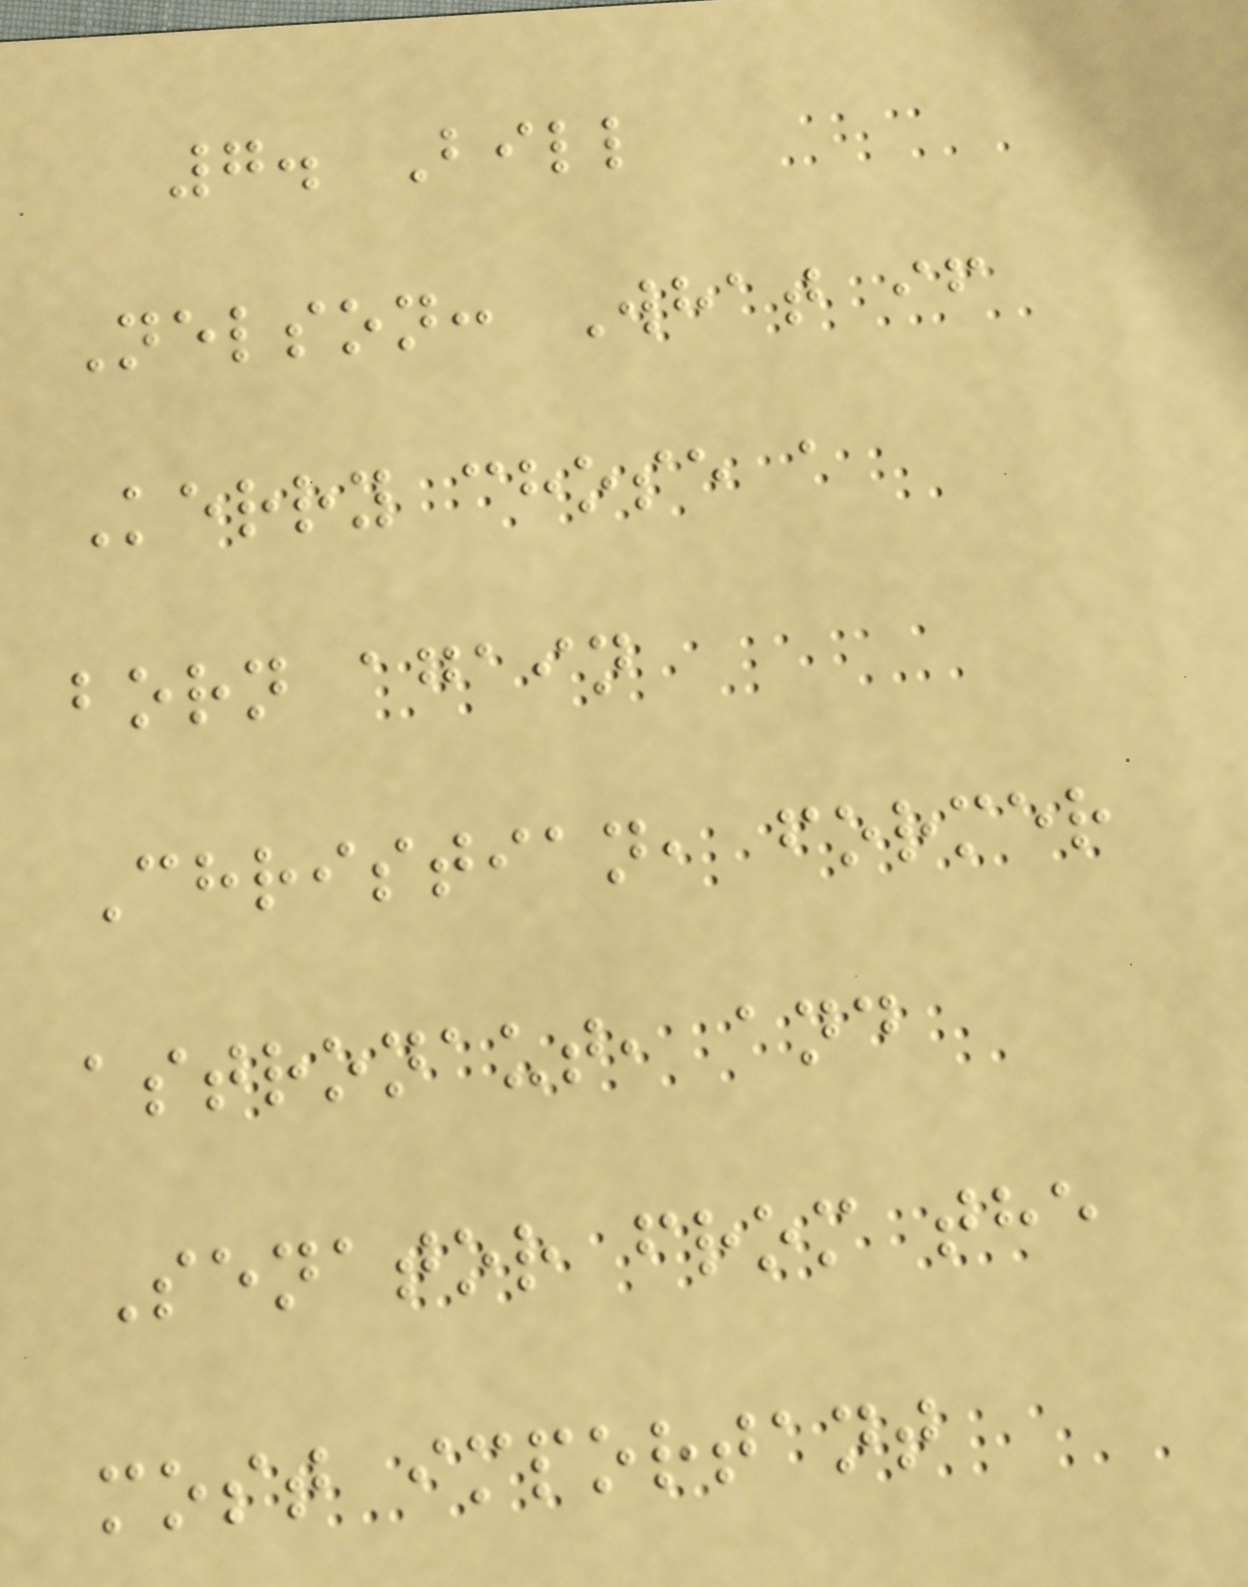7. Bill
Nelson: What if
Kerry chose a
born again
Christian, former
astronaut, and
Senator from the
most important
